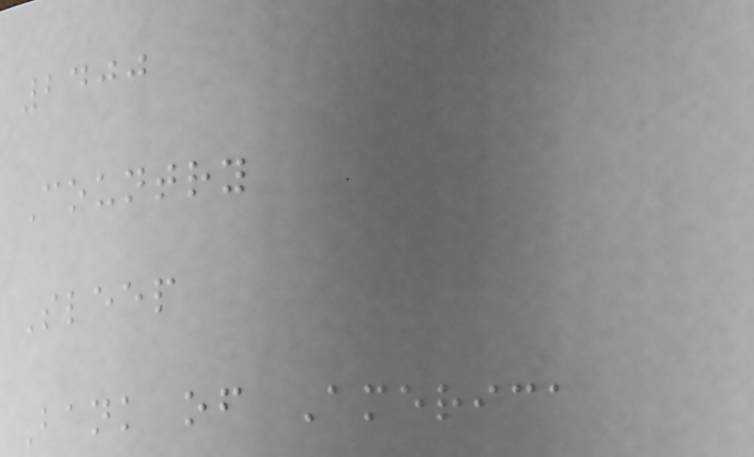2400
Country
Sleep
Bank of America
